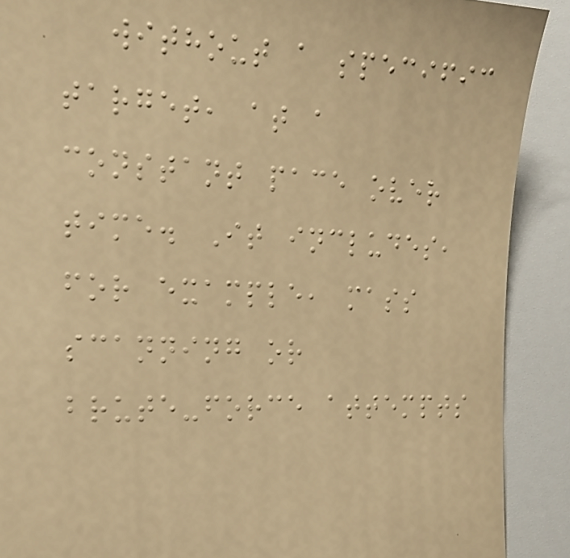without a specific
target, at a
constant pace over
time. It includes,
for example, mass
scanning or
brute-force attempts
